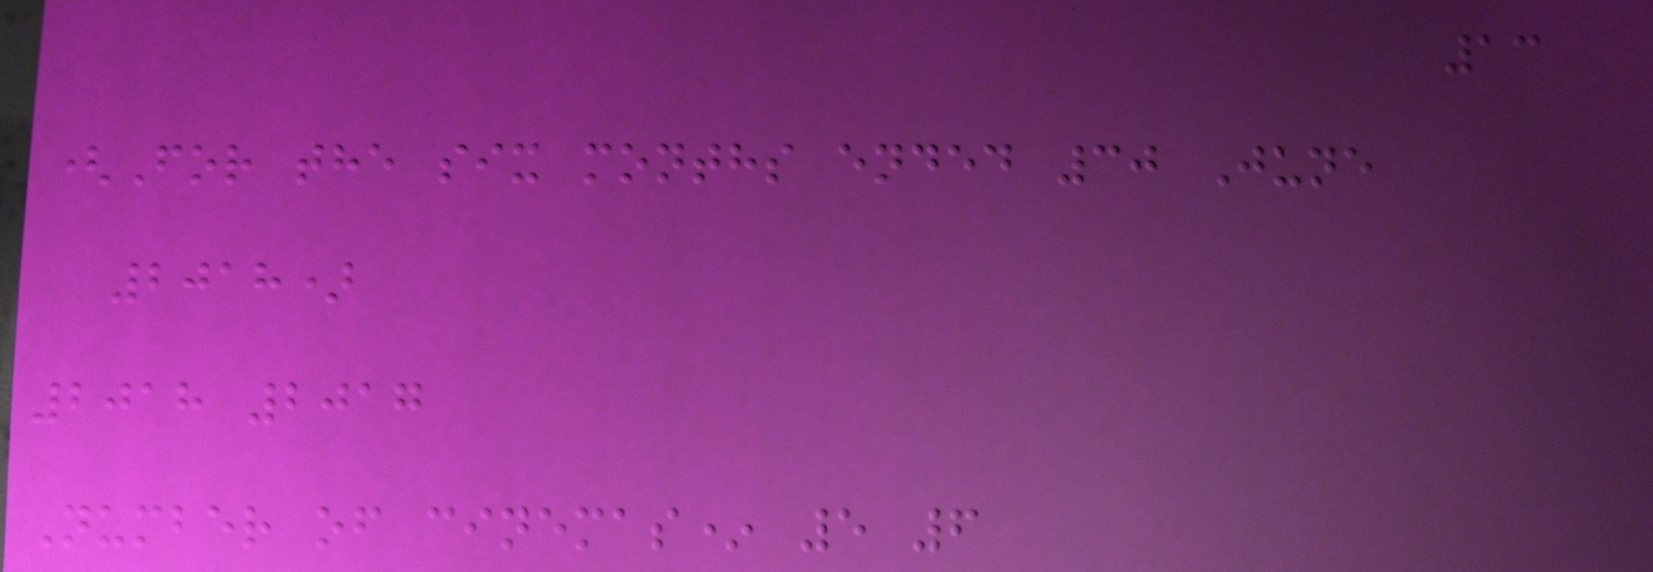13
(For the six months ended 30 June
2018)
2018 2017
Number of cinemas* 5 6
